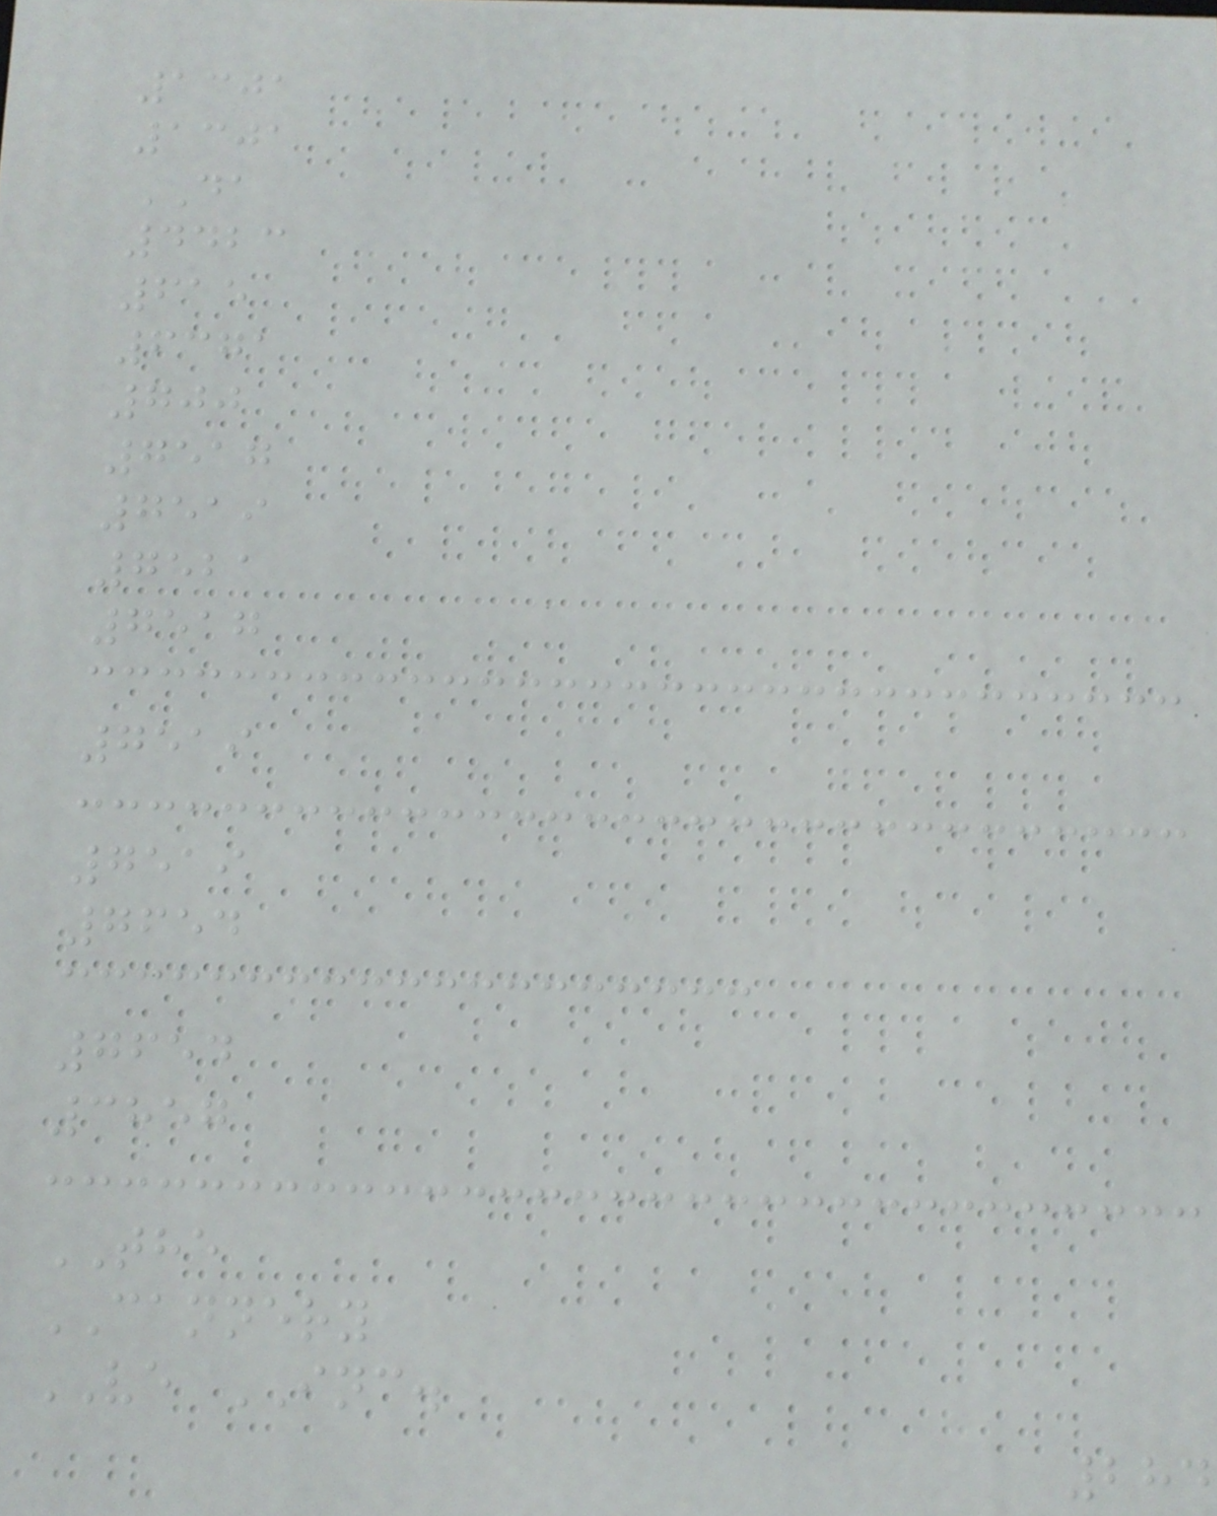1301
1301
DA
4423
615
6371
700
7517
7519
7521
7517
7519
7519
7654
7654
3857
THE
CANNERY
VE INC.
284
